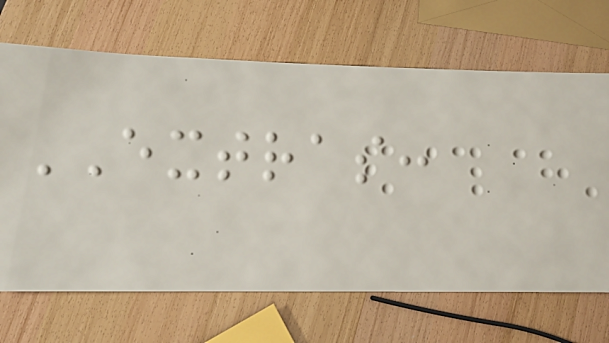EXTRAS:
